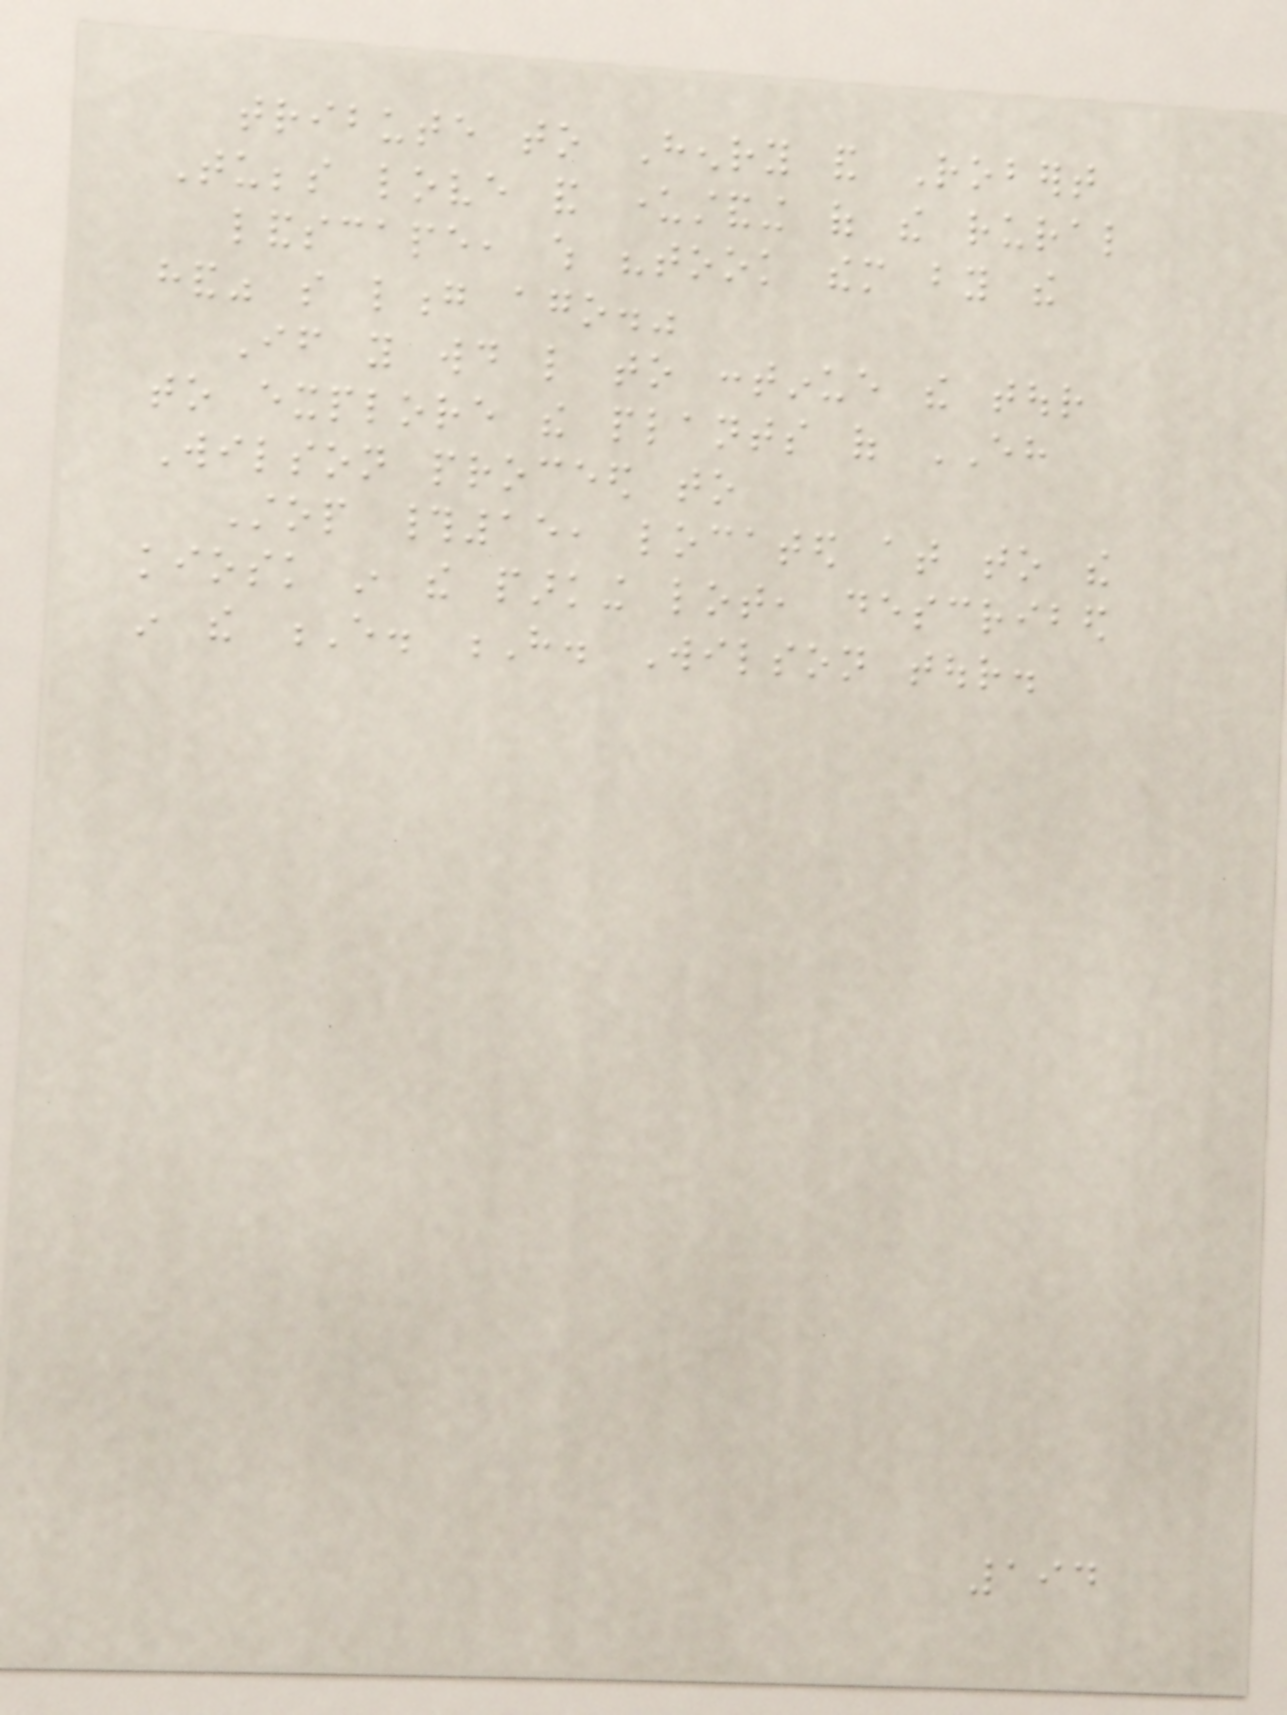tribute to Henry and Robert
Tubbs love and understanding of the rural
landscape, which "took them by the
hand" so long ago."
If you would like to continue the tour
to explore the plants of EH
Wilson proceed to
Stop #15, located at to the
kiosk in the parking lot, described
in the E. H. Wilson tour.
194
